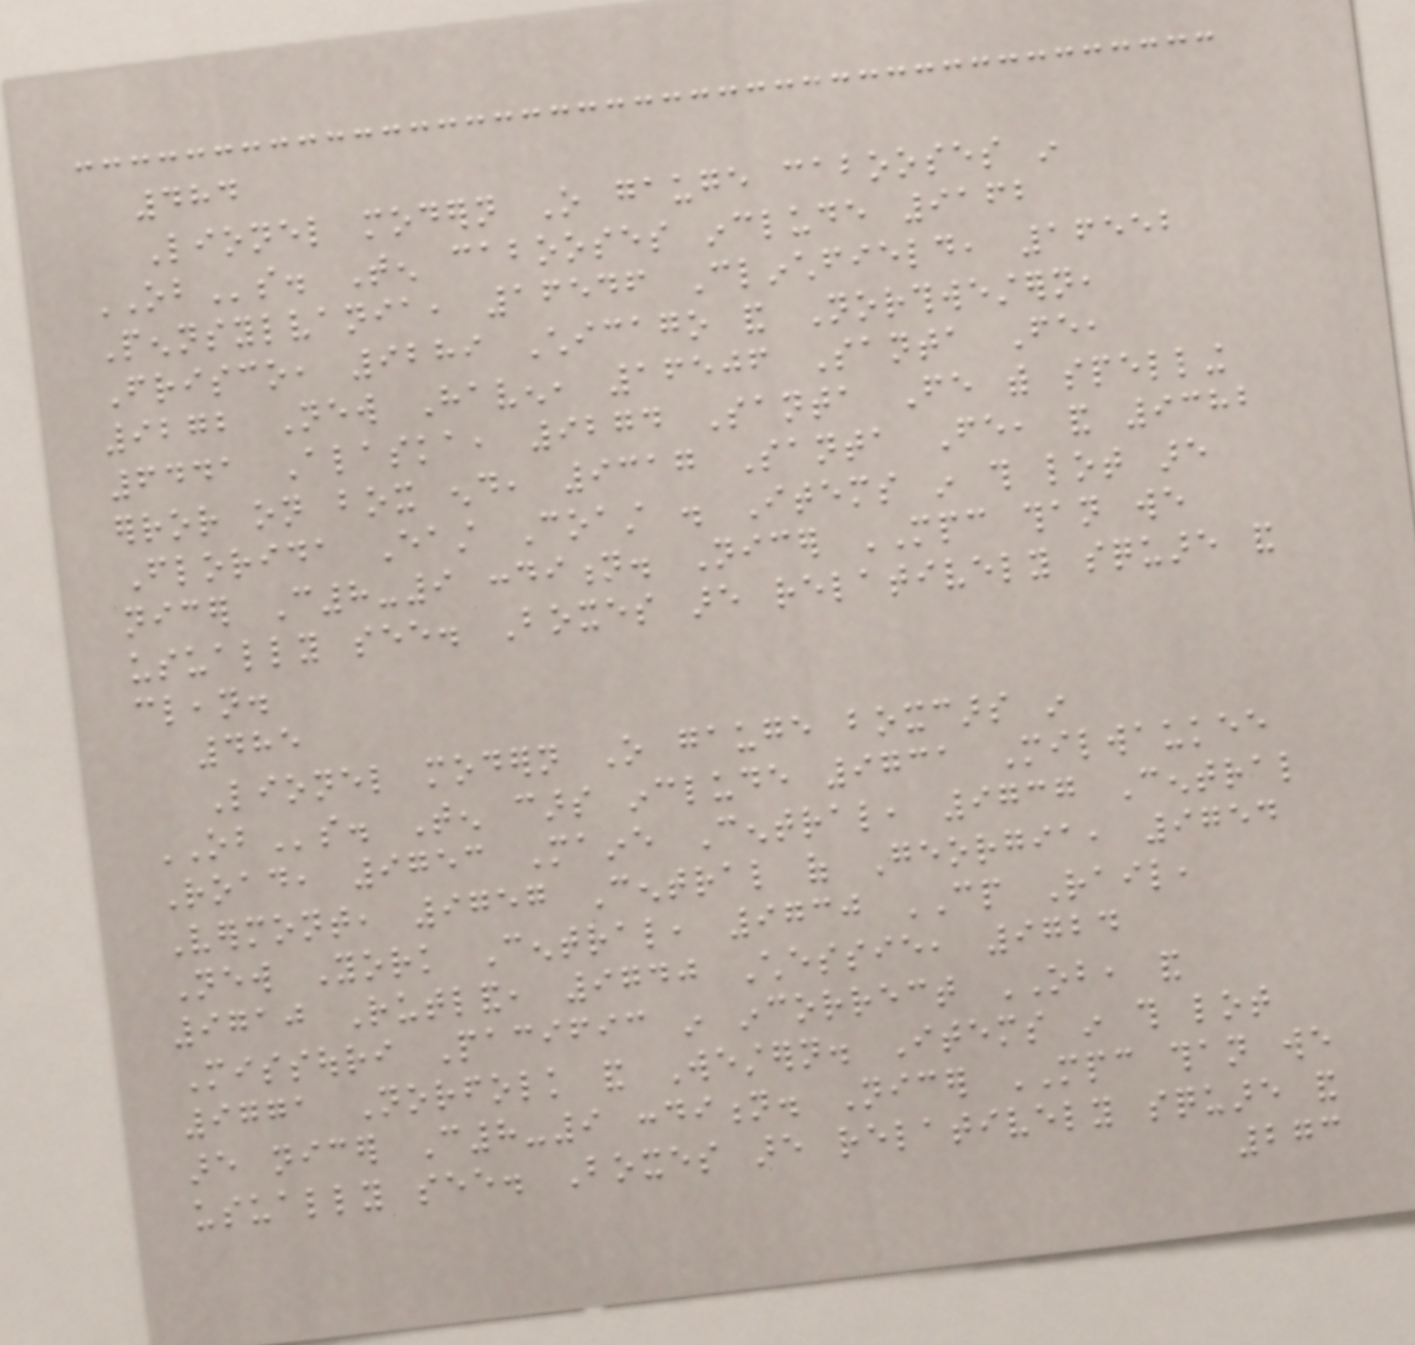484
Lionel modern O gauge cabooses in
OBs. Ten cabooses include 9162
Pennsylvania, 16546 Clinchfield, 16552
Frisco, 9289 Chicago and Northwestern,
9272 New Haven, 16506 Santa Fe,
6441 Alaska, 9274 Santa Fe with spelling
error on box end, 9317 Santa Fe, and 9382
Florida East Coast . Items in this lot are
nicer C8-9 condition. Nicer MPC than we
usually see. Boxes are relatively square and
clean.
485
Lionel modern O gauge boxcars in
OBs. Ten cars include 9731 Milwaukee
Road, 9753 Maine Central, 9737 Central
Vermont, 9757 Central of Georgia, 9754
New York Central, 9730 CP Rail,
9710 Rutland, 9740 Chessie, 9724
Missouri Pacific in incorrect OB, and
9771 Norfolk and Western. Items in this lot
are nicer C8-9 condition. Nicer MPC than we
usually see. Boxes are relatively square and
273
